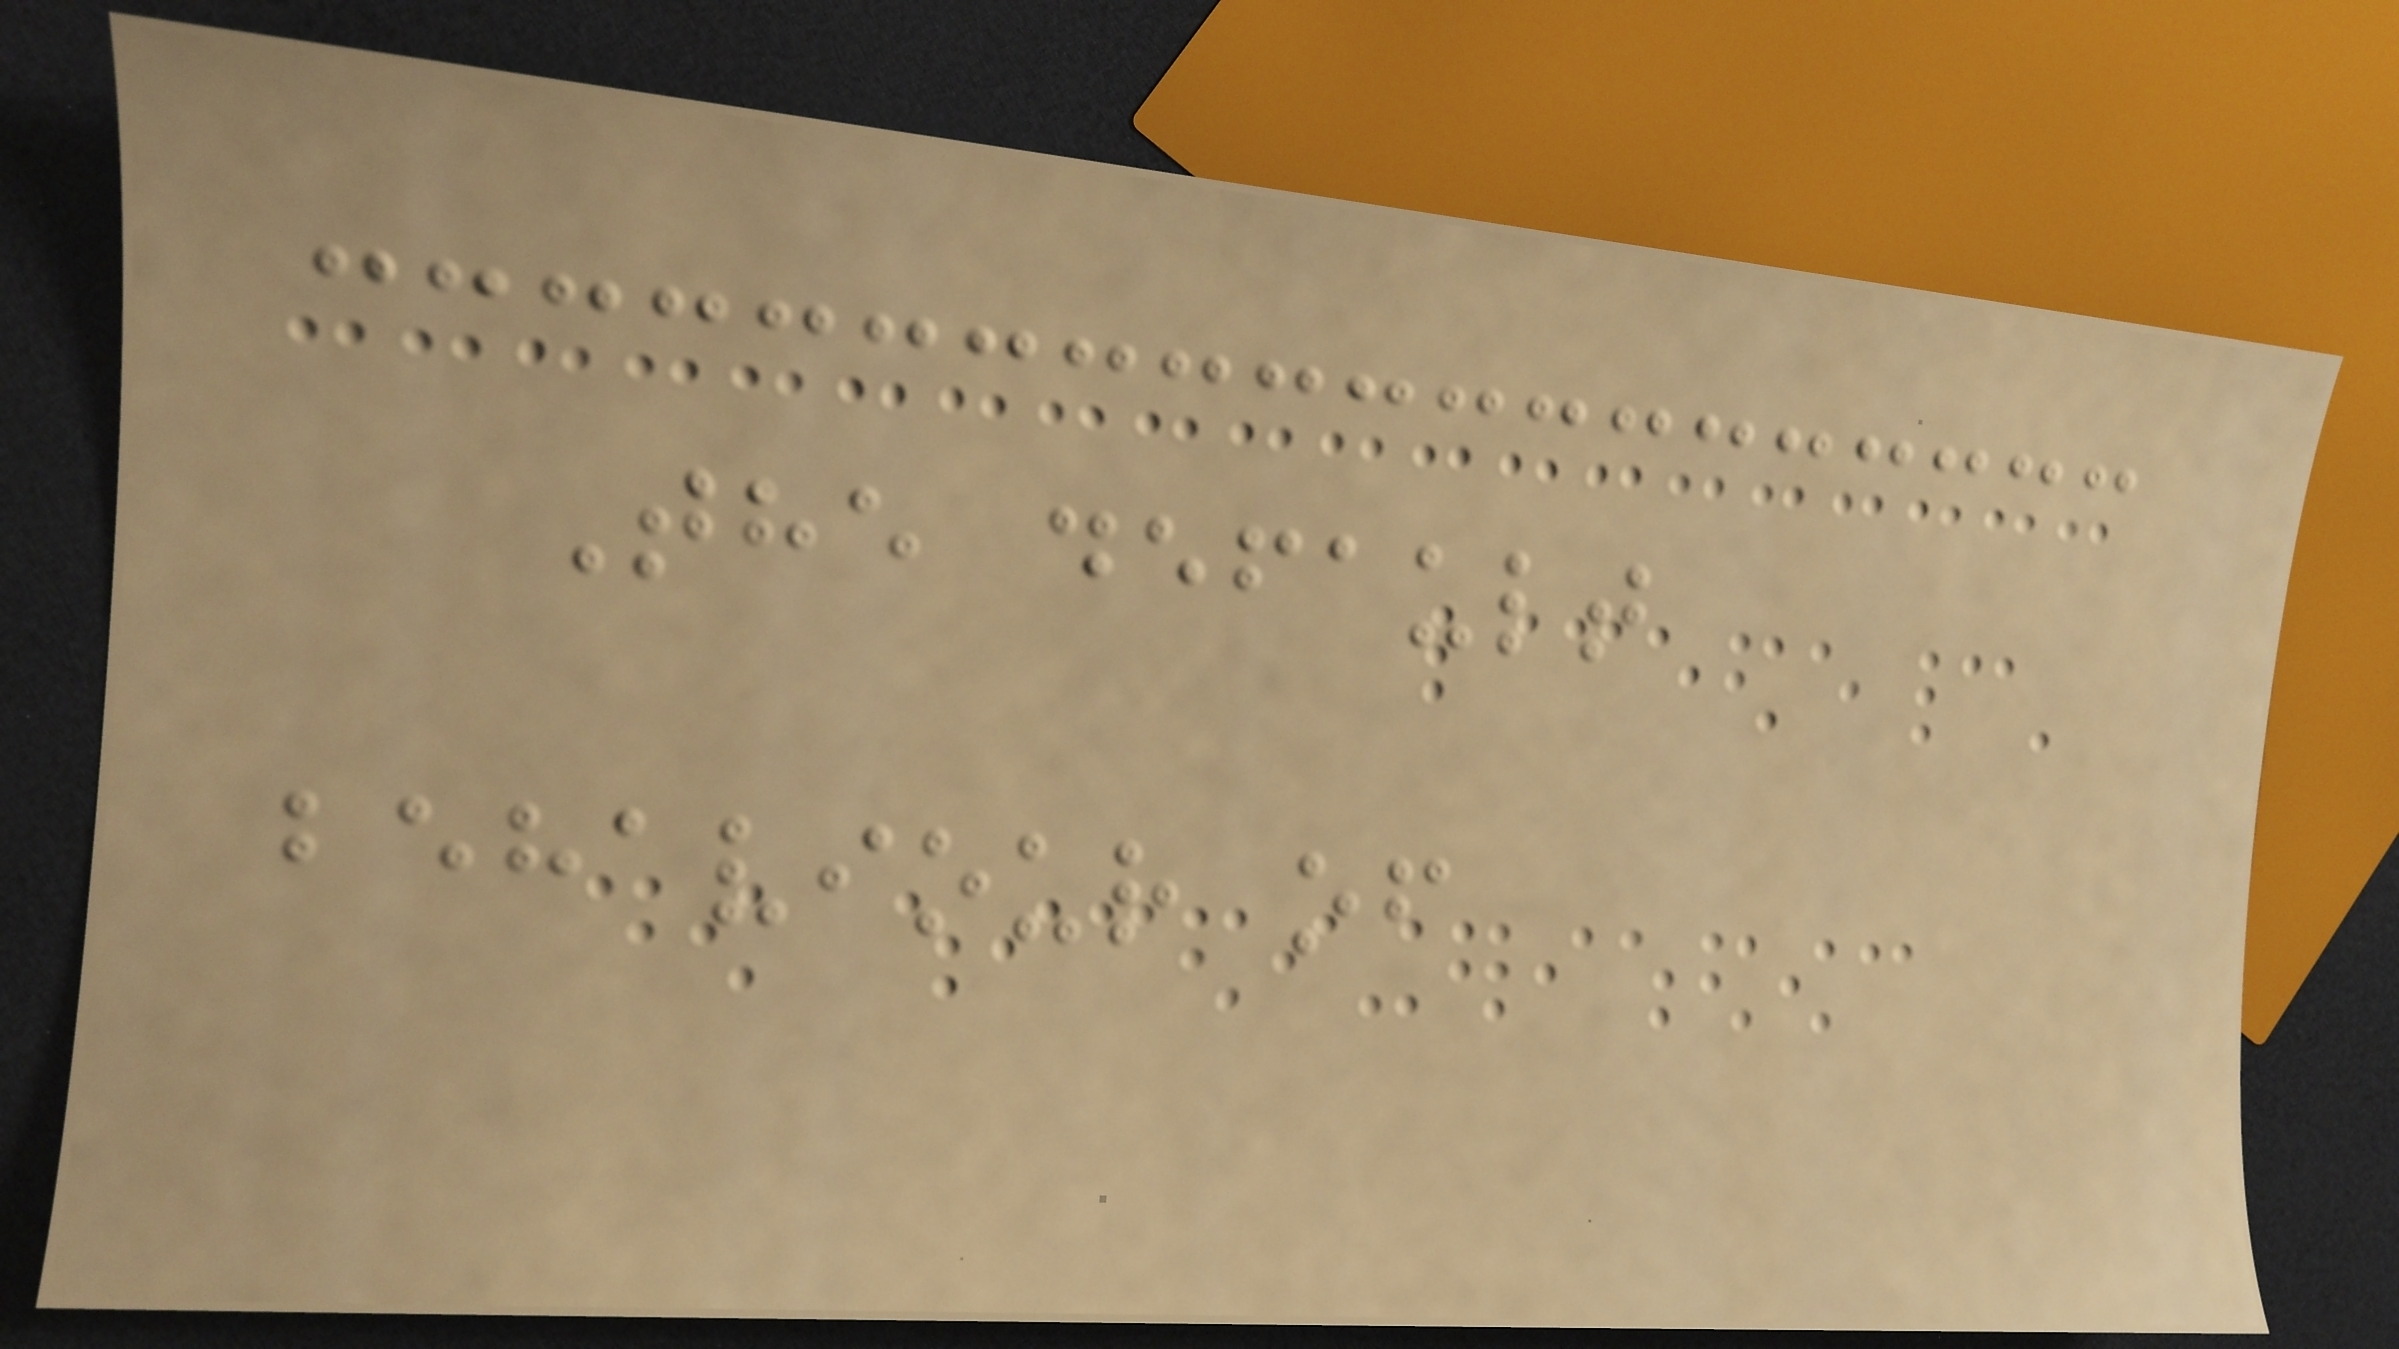The default
behaviour of
